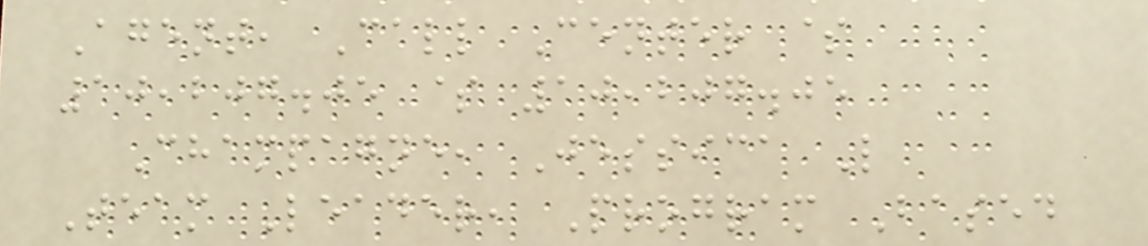Agent, Call Center $
10,207.05 $ 10,207.05
Champagne, Jessica L
Team Leader, Program Based
